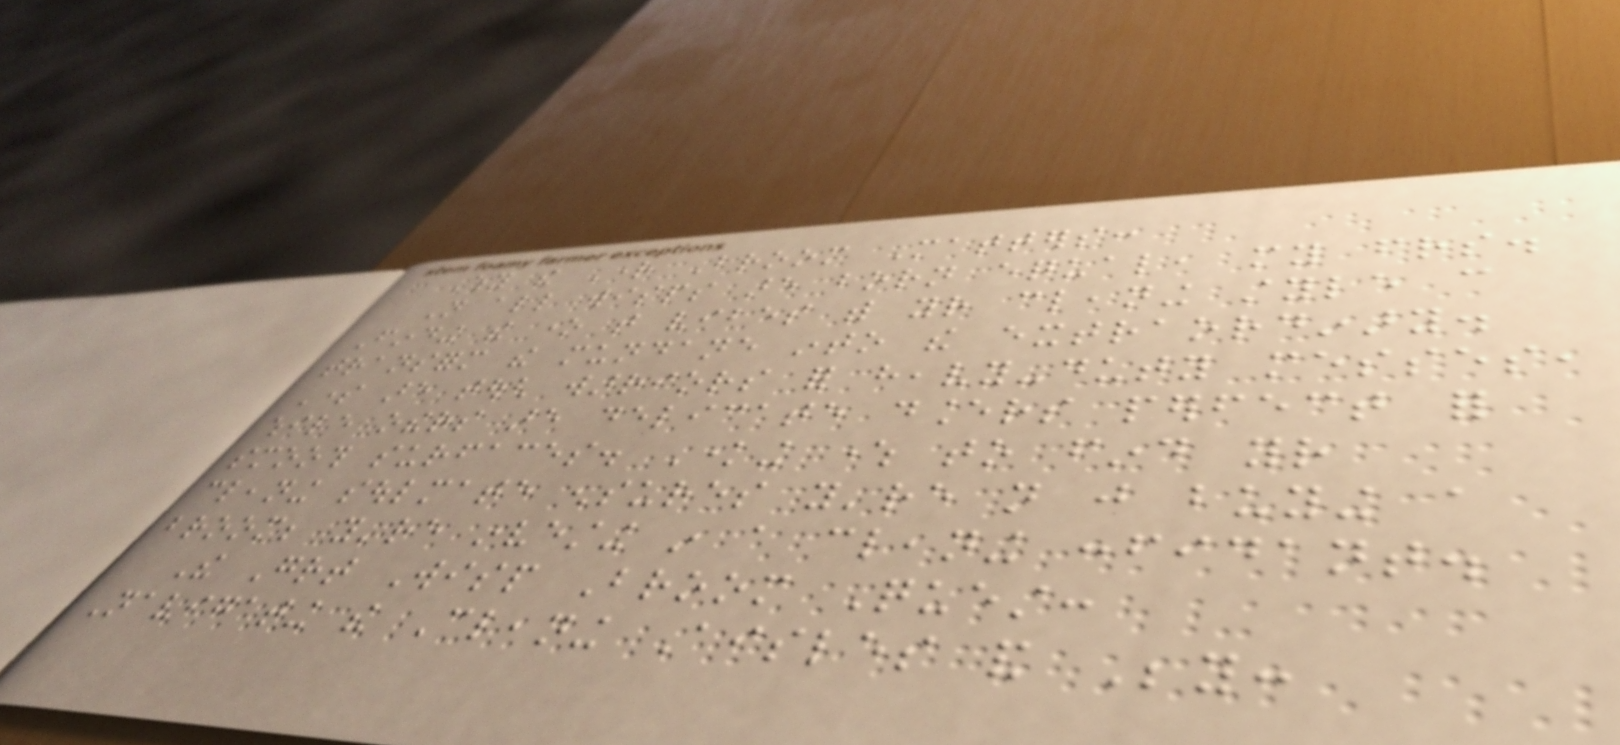Why the Right Broom Matters:
Not all wisps are born equal, my friends.
Finding the one that vibes with your cleaning style can
transform the mundane into the extraordinary.
Some are tough warriors for heavy-duty messes,
while others are delicate dancers perfect for
smooth surfaces. Knowing where to find your
cleaning soulmate ensures you're not just buying a
broom; you're investing in a cleaning confidant.
The Great Wisp Broom Quest:
Navigating the Cleaning Aisles and Beyond:
